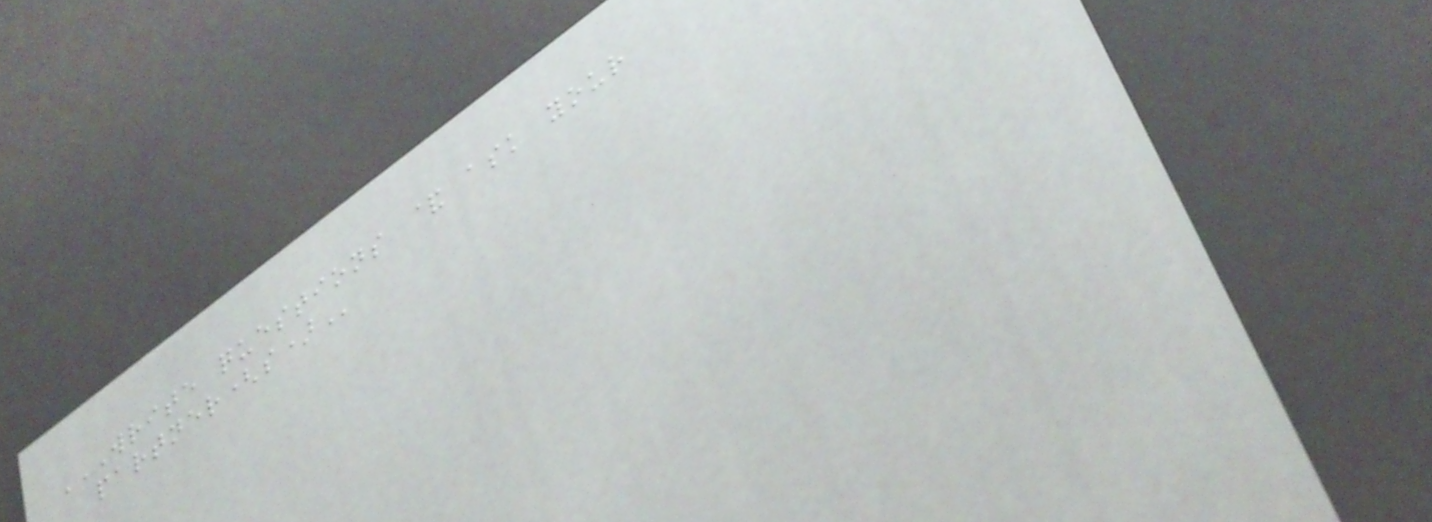WRITE QUESTIONS & ASK YOUR
PARTNER(S)
